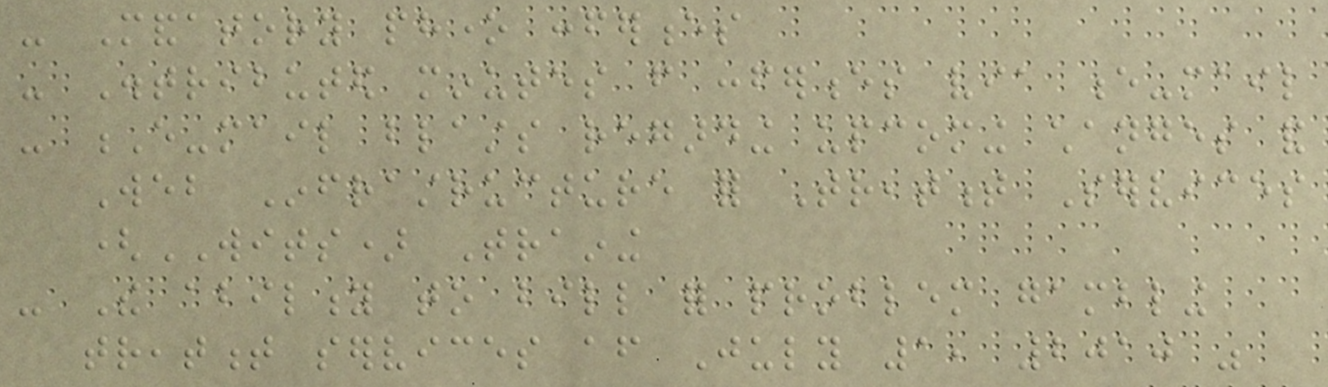- Mandatory phone conferences
- Distributed minutes from conferences via e-mail
- E-mail blasts regarding upcoming changes and
Web Infrastructure for Treatment Services
(WITS) Training
- The ability to bill for problem gambling
treatment services after July 1, 2010 was
